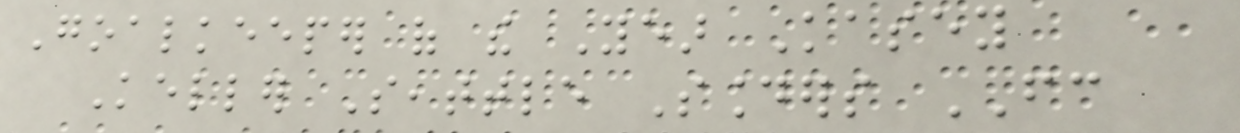Goalkeeper of the Year Kasey
Keller Seattle Sounders FC
